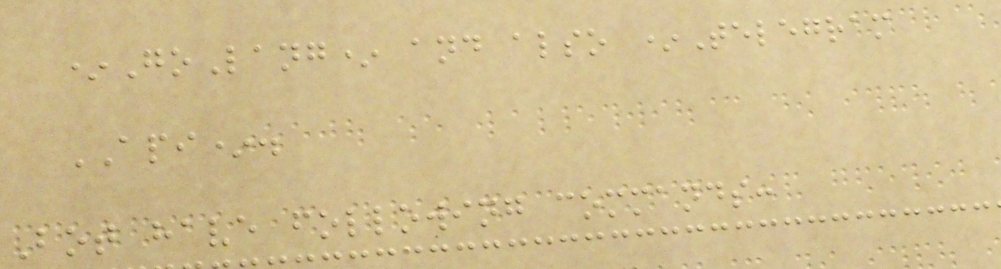*GoLang* and also *Telegram
API*.
Bot have following commands:
